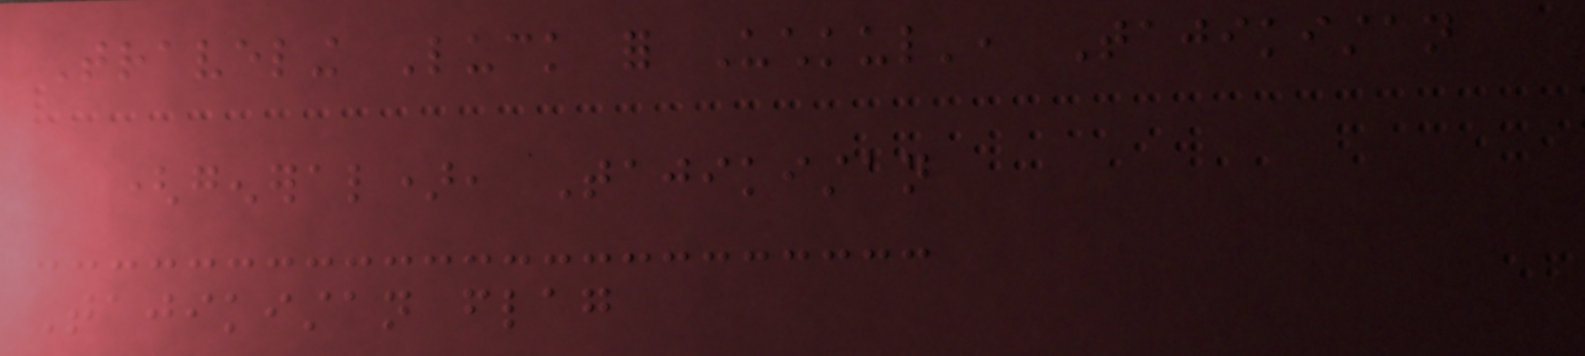Traveling Luck for Uchkul', Tajikistan
(general), Tajikistan
Tajikistan flag
